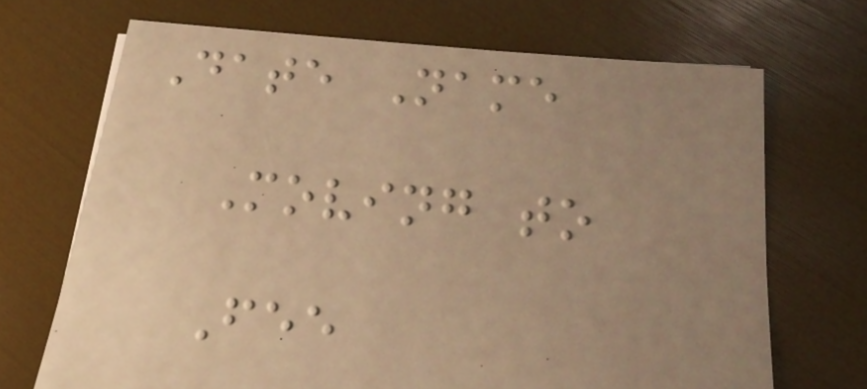Date Name
Moving to
Fee
